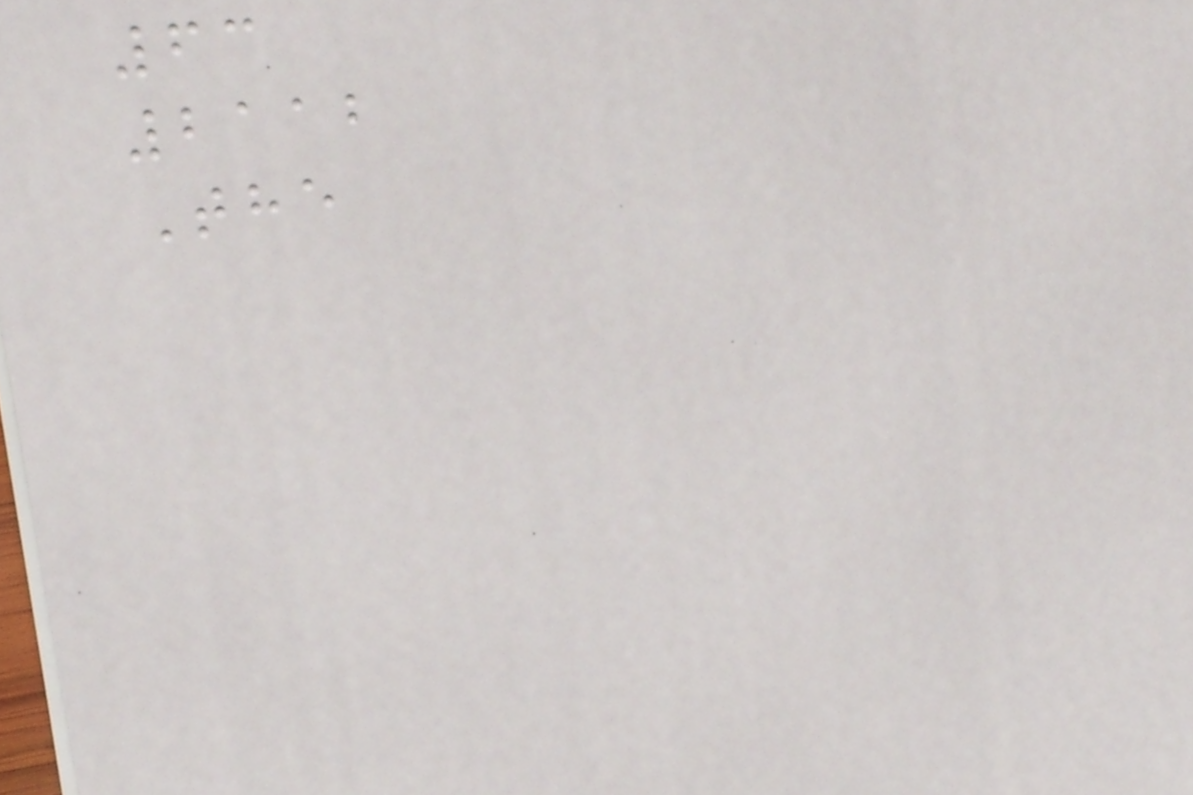63
2112
The
